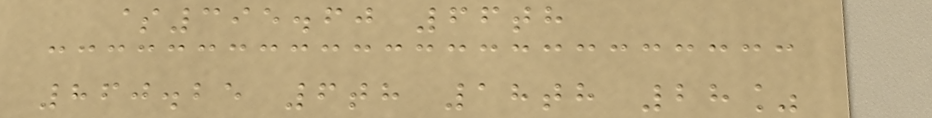$395.60 66th
860.25 6th 18th 28%
